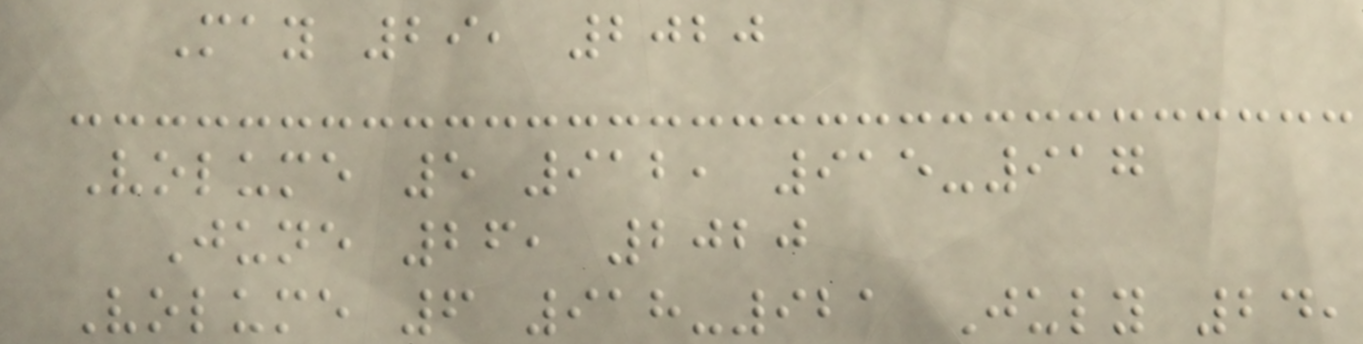May 29, 2020
Volume 5 912, 915-917
June 26, 2020
Volume 6 918-921 July 24,
